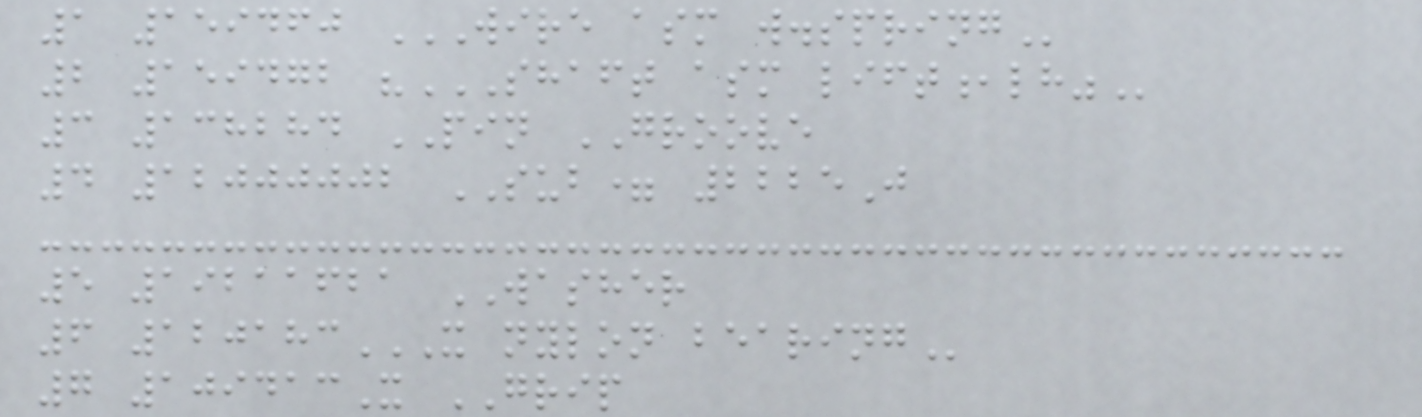1 159460 WIRE ASM W.SPRING
2 159472 "SHAFT ASM LIFT,LH"
3 138284 PIN GROOVE
4 12000002 SUB= 2225J
5 19211621 WASHER
6 120183X NYLON BEARING
7 109413X GRIP
